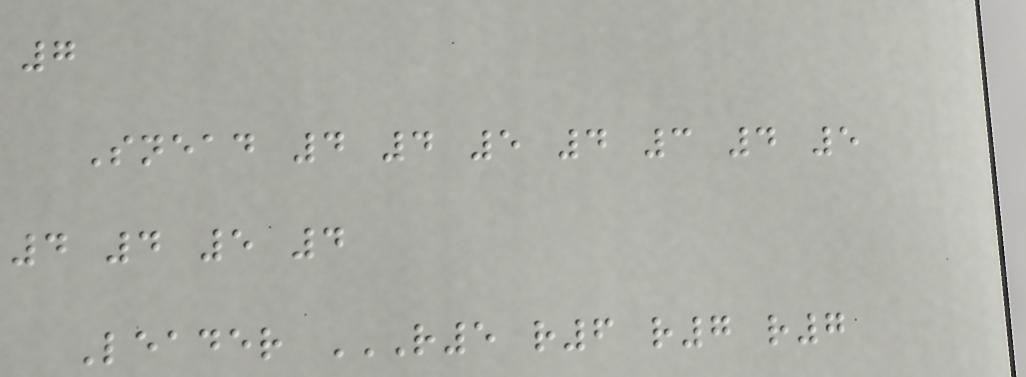7
Snead 4 4 5 4 3 4 5
4 4 5 4
Leader R5 R6 R7 R7
